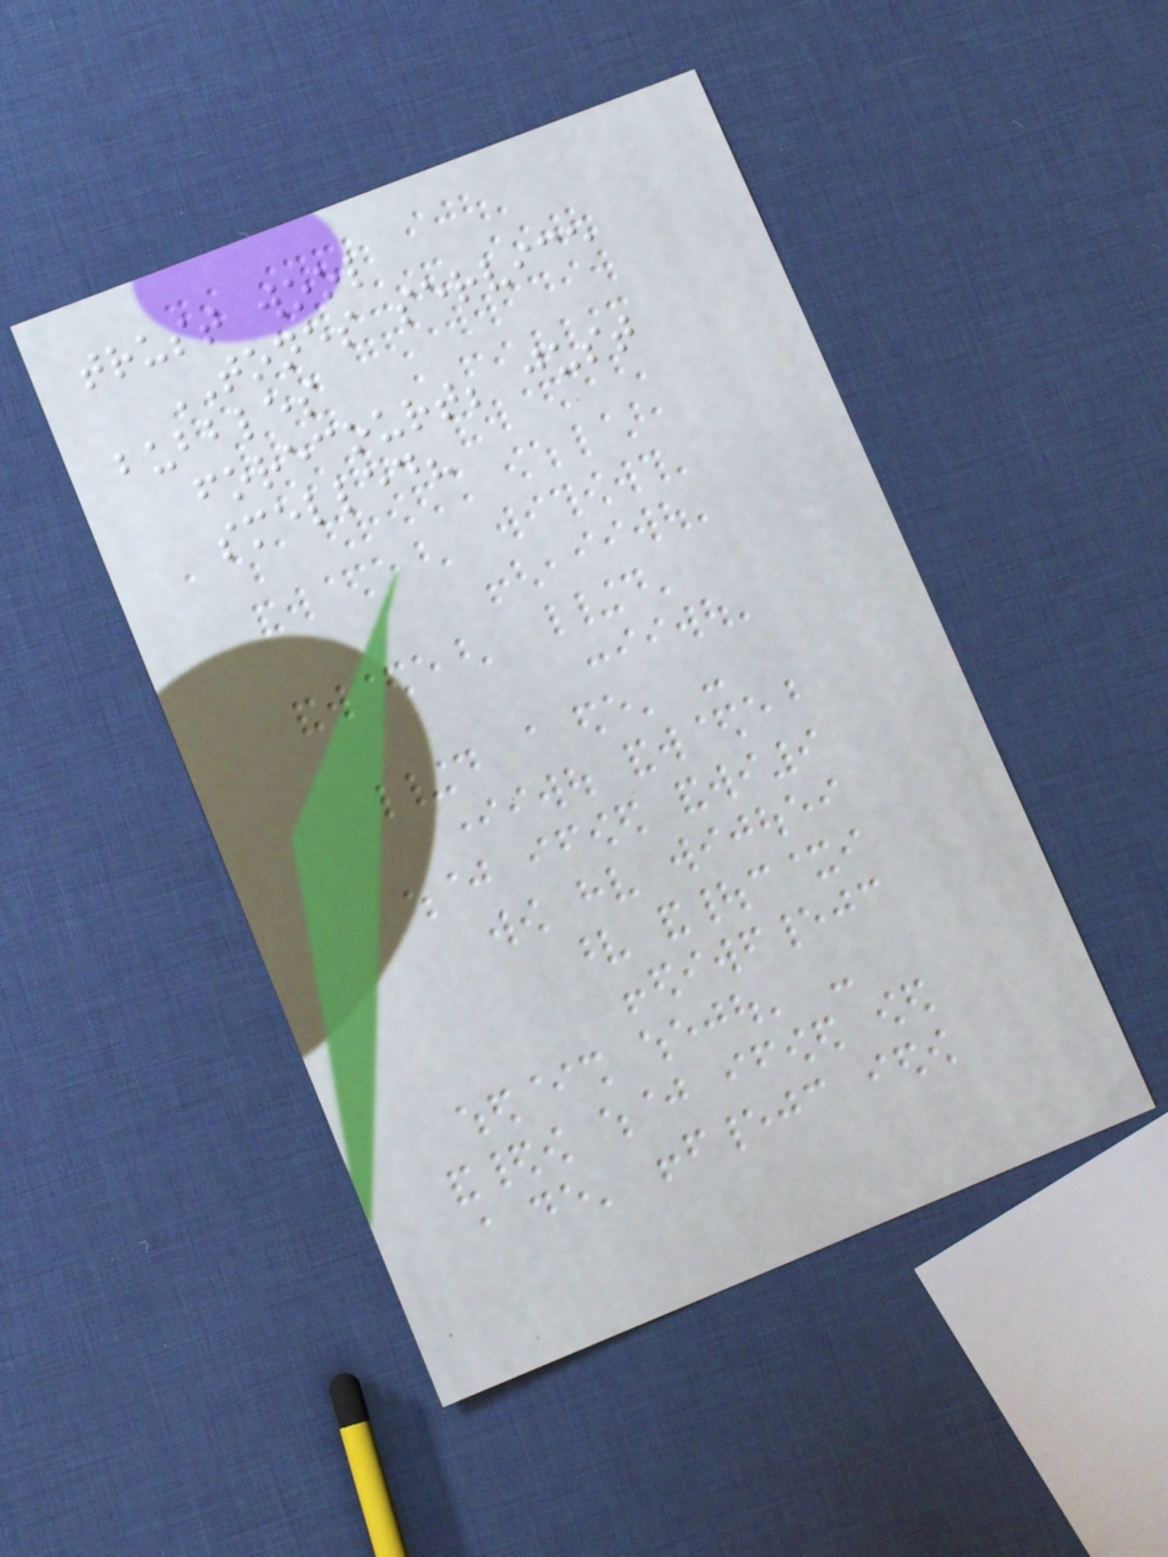trust wool
TONES service
bubbles
forecourt; just
smelled?
